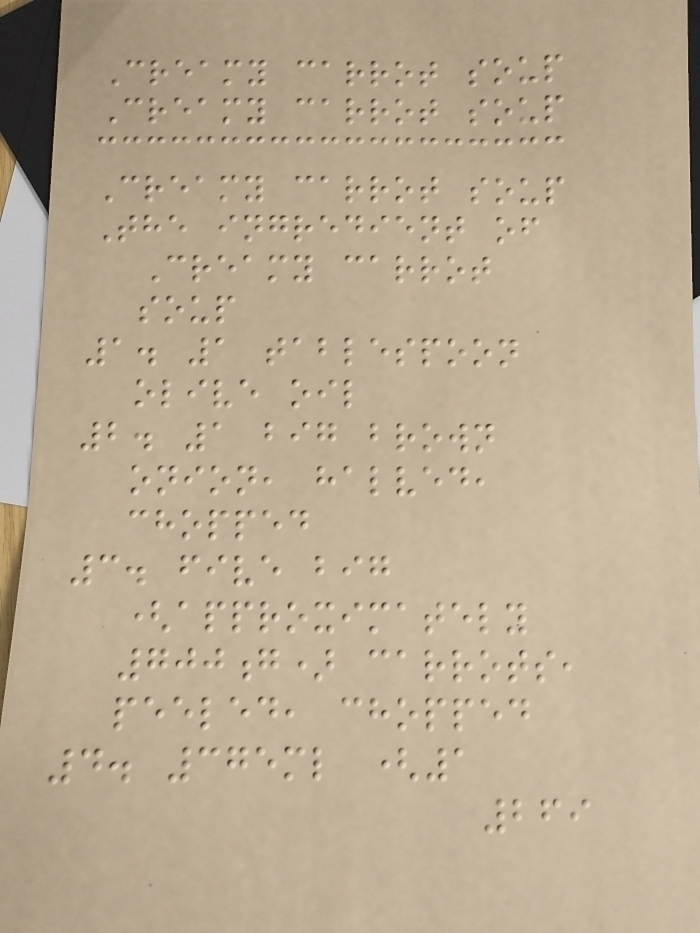Creamy carrot soup
Creamy carrot soup
Creamy carrot soup
The ingredient of
Creamy carrot
soup
1. 1 tablespoon
olive oil
2. 1 big brown
onion, halved,
chopped
3. five big
(approximately
700g) carrots,
peeled, chopped
4. 375ml (1
269
